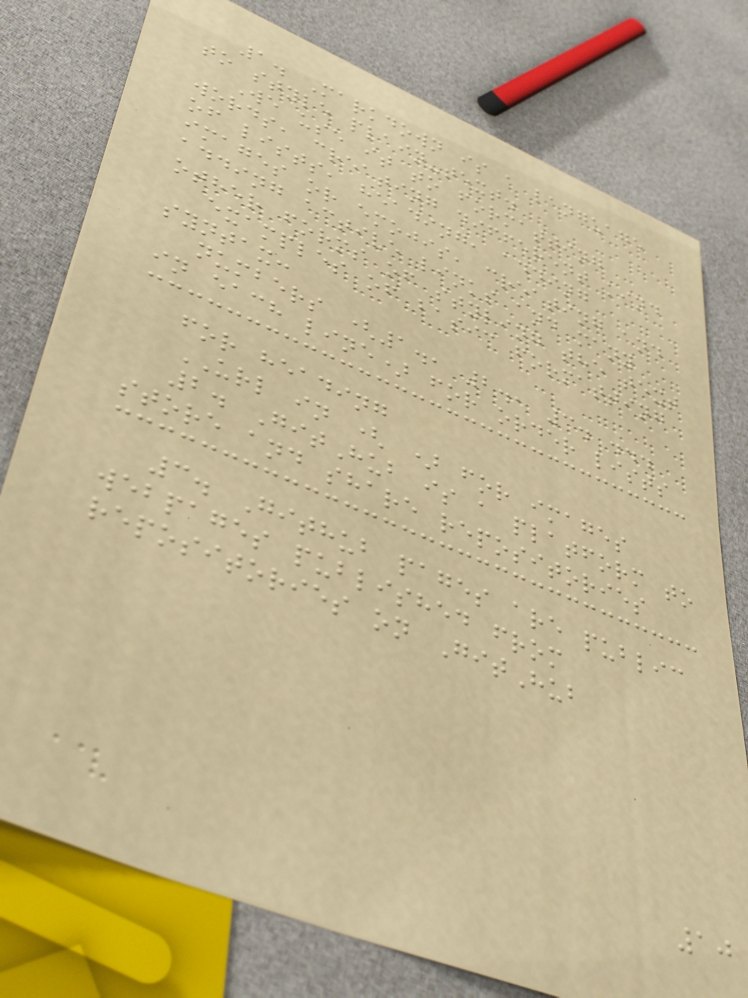1. Markdown is a language
to style plain-text.
We use it to formatting
words, creating different kind
of lists, heading, adding
images or emojis, creating and
adding active links and many
other forms of styling the text
examples of basic formatting
syntax:
numbers (1., 2., 3. ...
in each line) for order lists
for heading
URL in ( ) for images
2. GitHub is a platform to
store and share repositories
3. Github pages are public
webpages published from
repositories on GitHub
10
